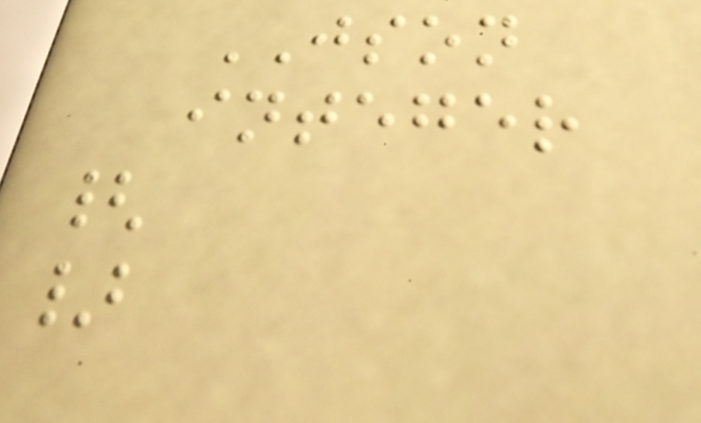JSON
integer
{
}
